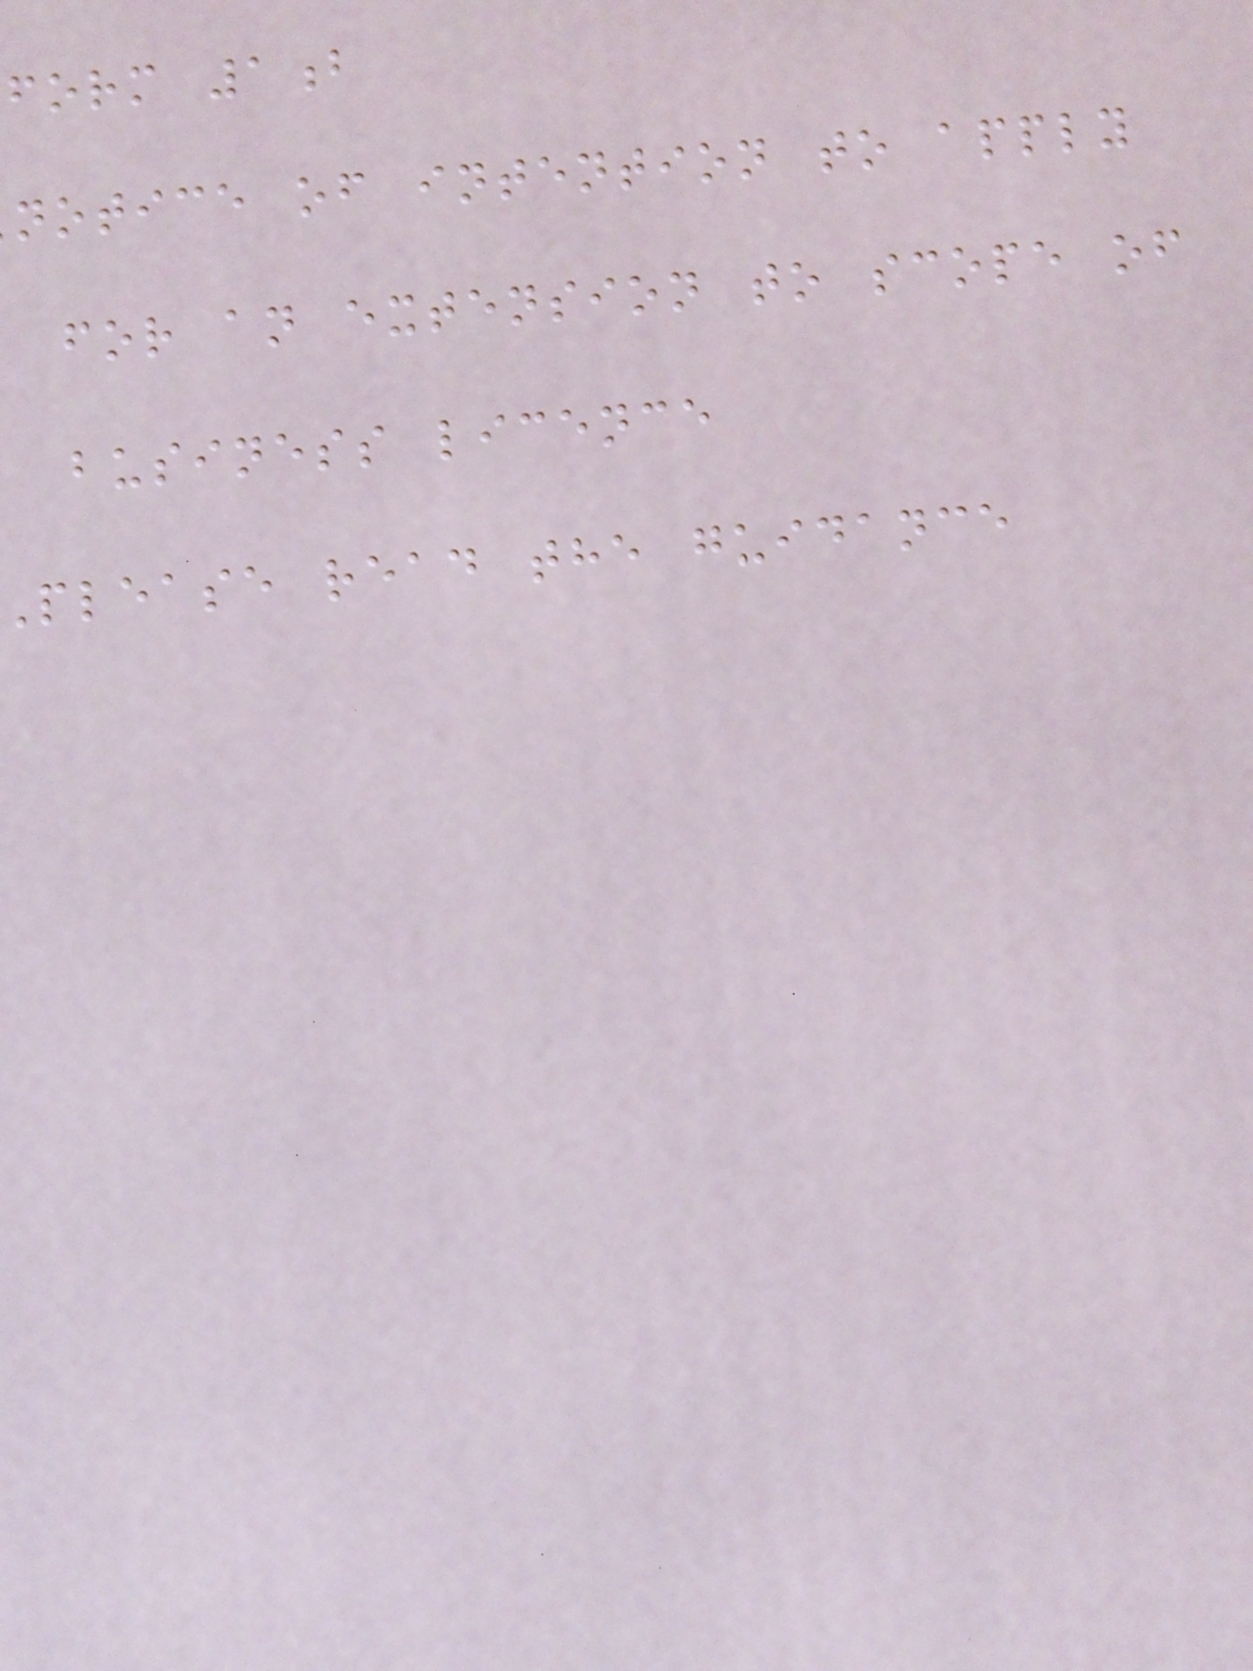form 1b
notice of intention to apply
for an extension to scope of
business licence
please read the guidance
